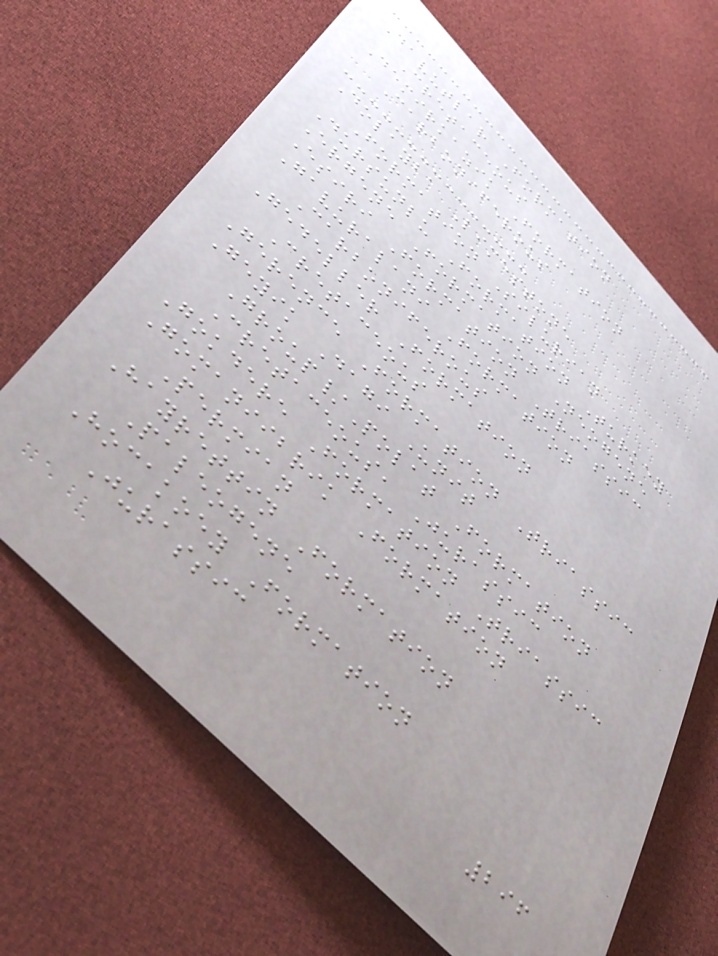Davutlar Formation
Cretaceous
Demirkazik Formation
Carboniferous
Dolayba Limestone
Formation Silurian
Dursunlu Formation Turkey
Ergene Formation Neogene
Esiri Formation Triassic
Gavuralani Formation
Carboniferous
Gedeller Formation
Cretaceous
Gerence Formation Triassic
Geyik Dagi Unit
Group/Polat Formation
Cretaceous, Jurassic
Gokdere Formation Triassic
Gomaniibrik Formation
Permian
Hayrettin Formation
Paleogene
Hocakoey Formation
Jurassic
296
